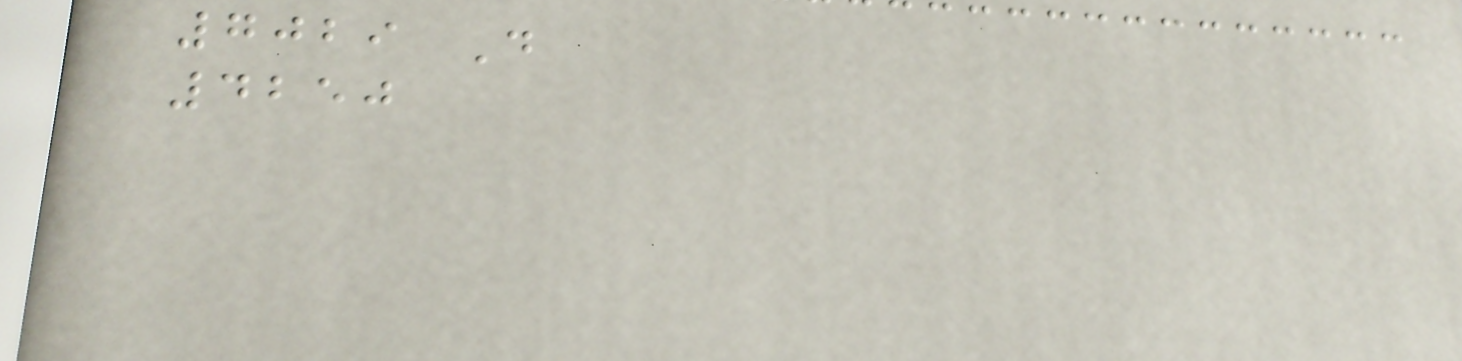7029 D
4250
